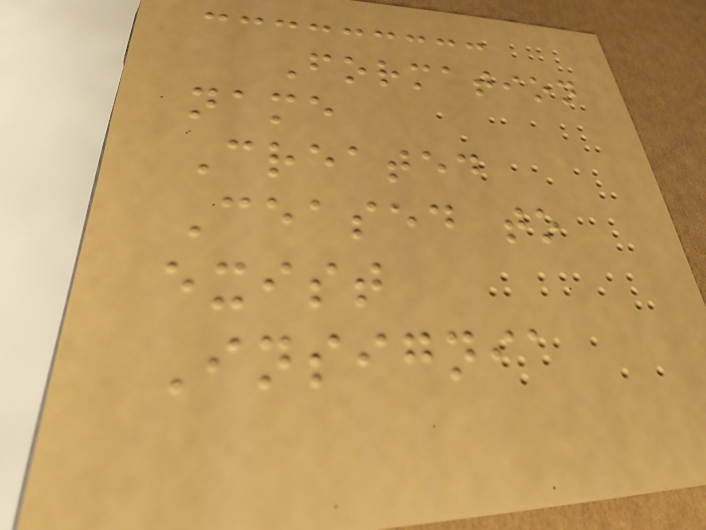Formation
name
Created
Ceased to
exist
Insignia
